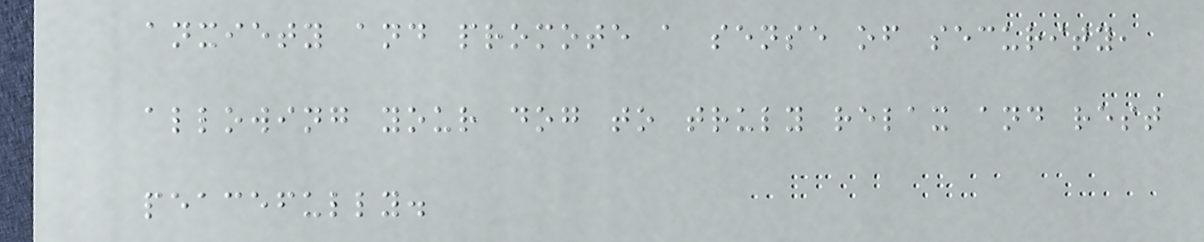anxiety and promote a sense of security,
allowing your dog to truly relax and rest
peacefully.
